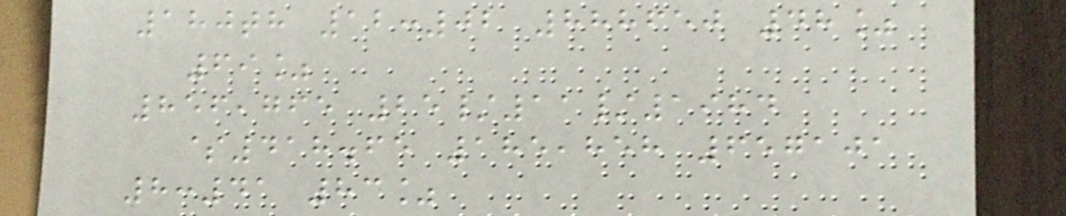180th 12:02 888650 48%
69%
856,765 25/11/1984
$418.65 185,858 657101
8:41 83%
